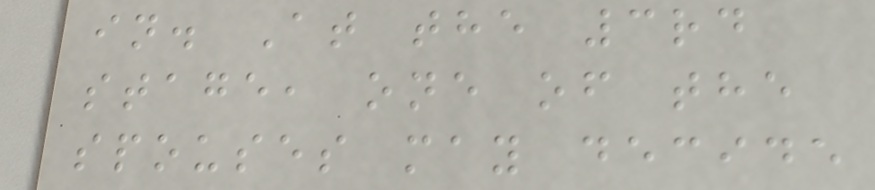in. At the 3rd
stage, one of the
spouses may decide
